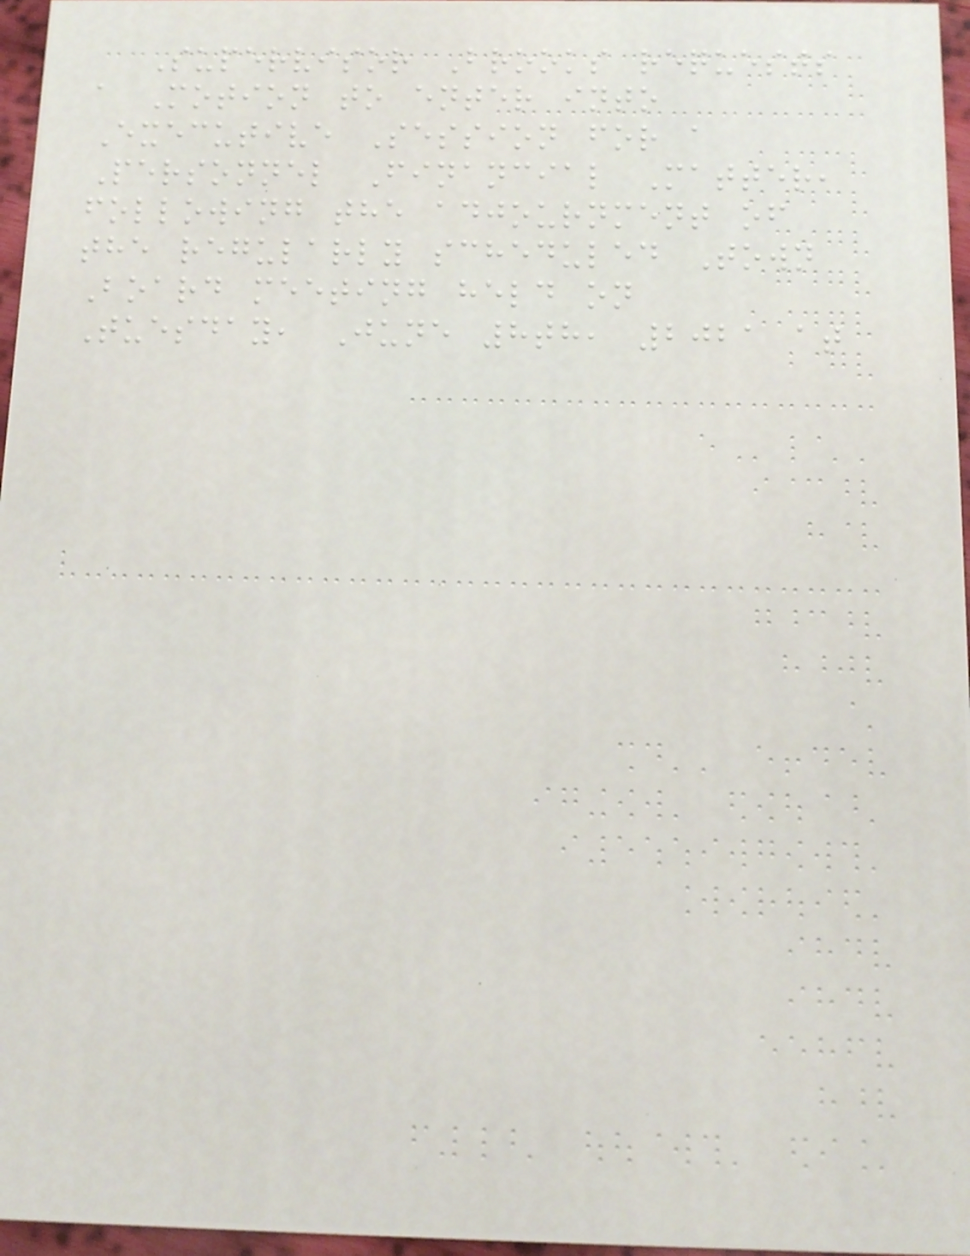Supervisor Brooks requests
a Motion to enter into
Executive Session for a
Personnel Financial Matter,
following the adjournment of
the regularly scheduled Town
Board meeting held on
Tuesday, June 8th, 2021 at
